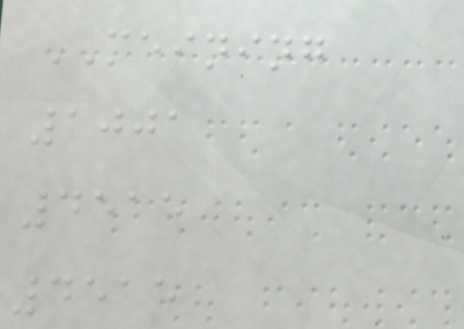MEINING
1001
4515
4515
